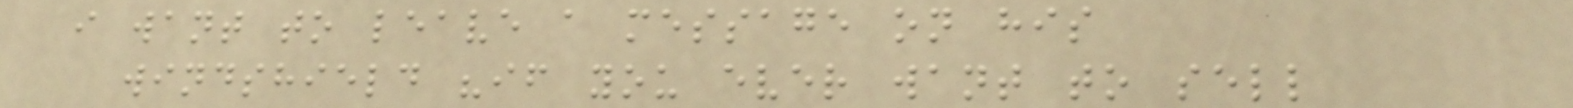i want to leave a message on his
windshield "if you ever want to sell
